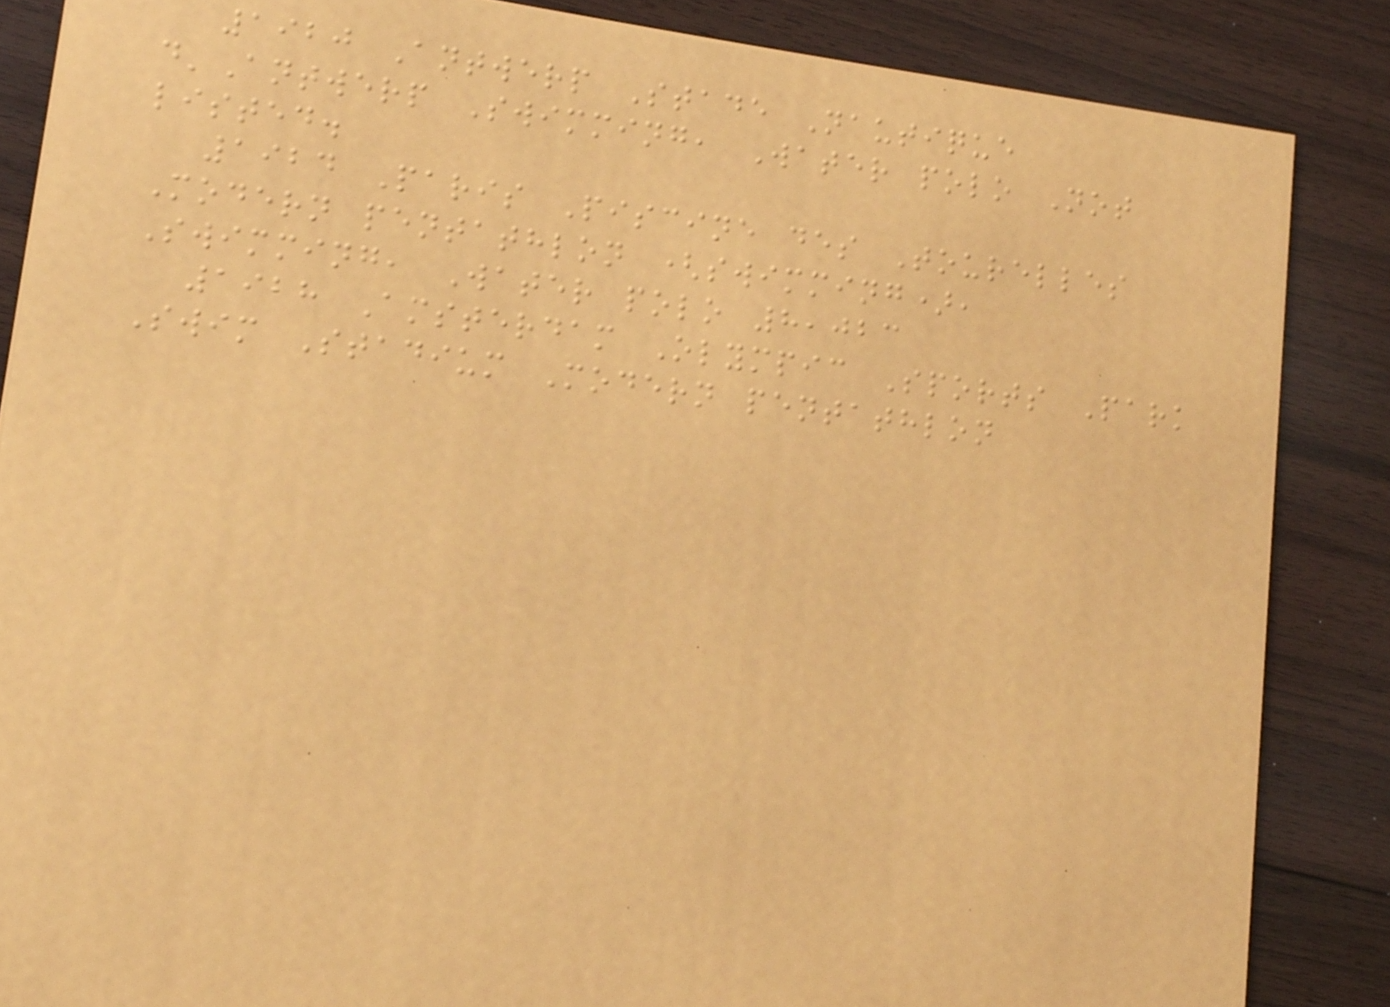1920 Antwerp Stade Nautique
d'Antwerp Swimming, Water polo Not
listed.
1924 Paris Piscine des Tourelles
Modern pentathlon (swimming),
Swimming, Water polo 8,023
1928 Amsterdam Olympic Sports Park
Swim Stadium Modern pentathlon
